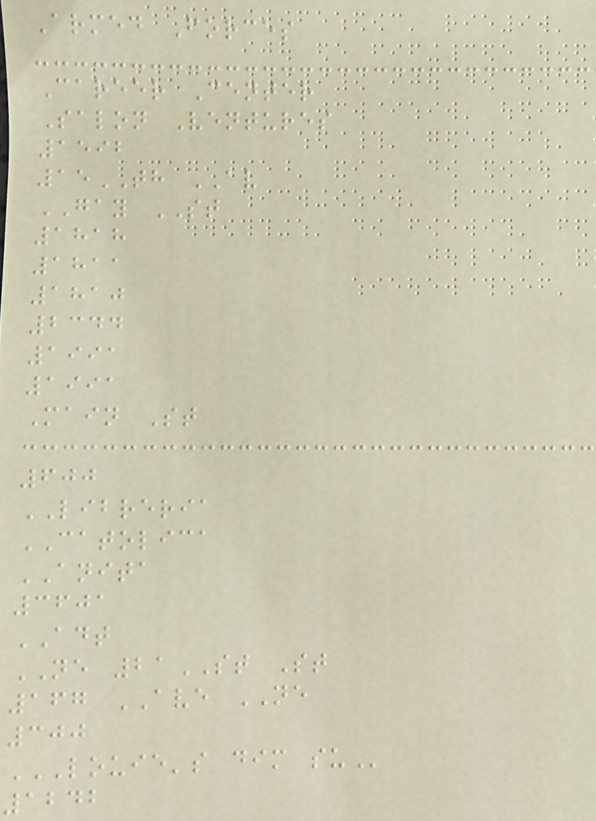Armed Forces
Career Center
Salon Ventures
1592
15TH AV
GAY ST
1818
1811
1810
2344
1991
1991
Main St
600
LIBRERIA
CATOLICA
ANITA
3601
ADT
NE 21ST St
167 AVE NE
300
LOUIE'S DIM SU
1242
